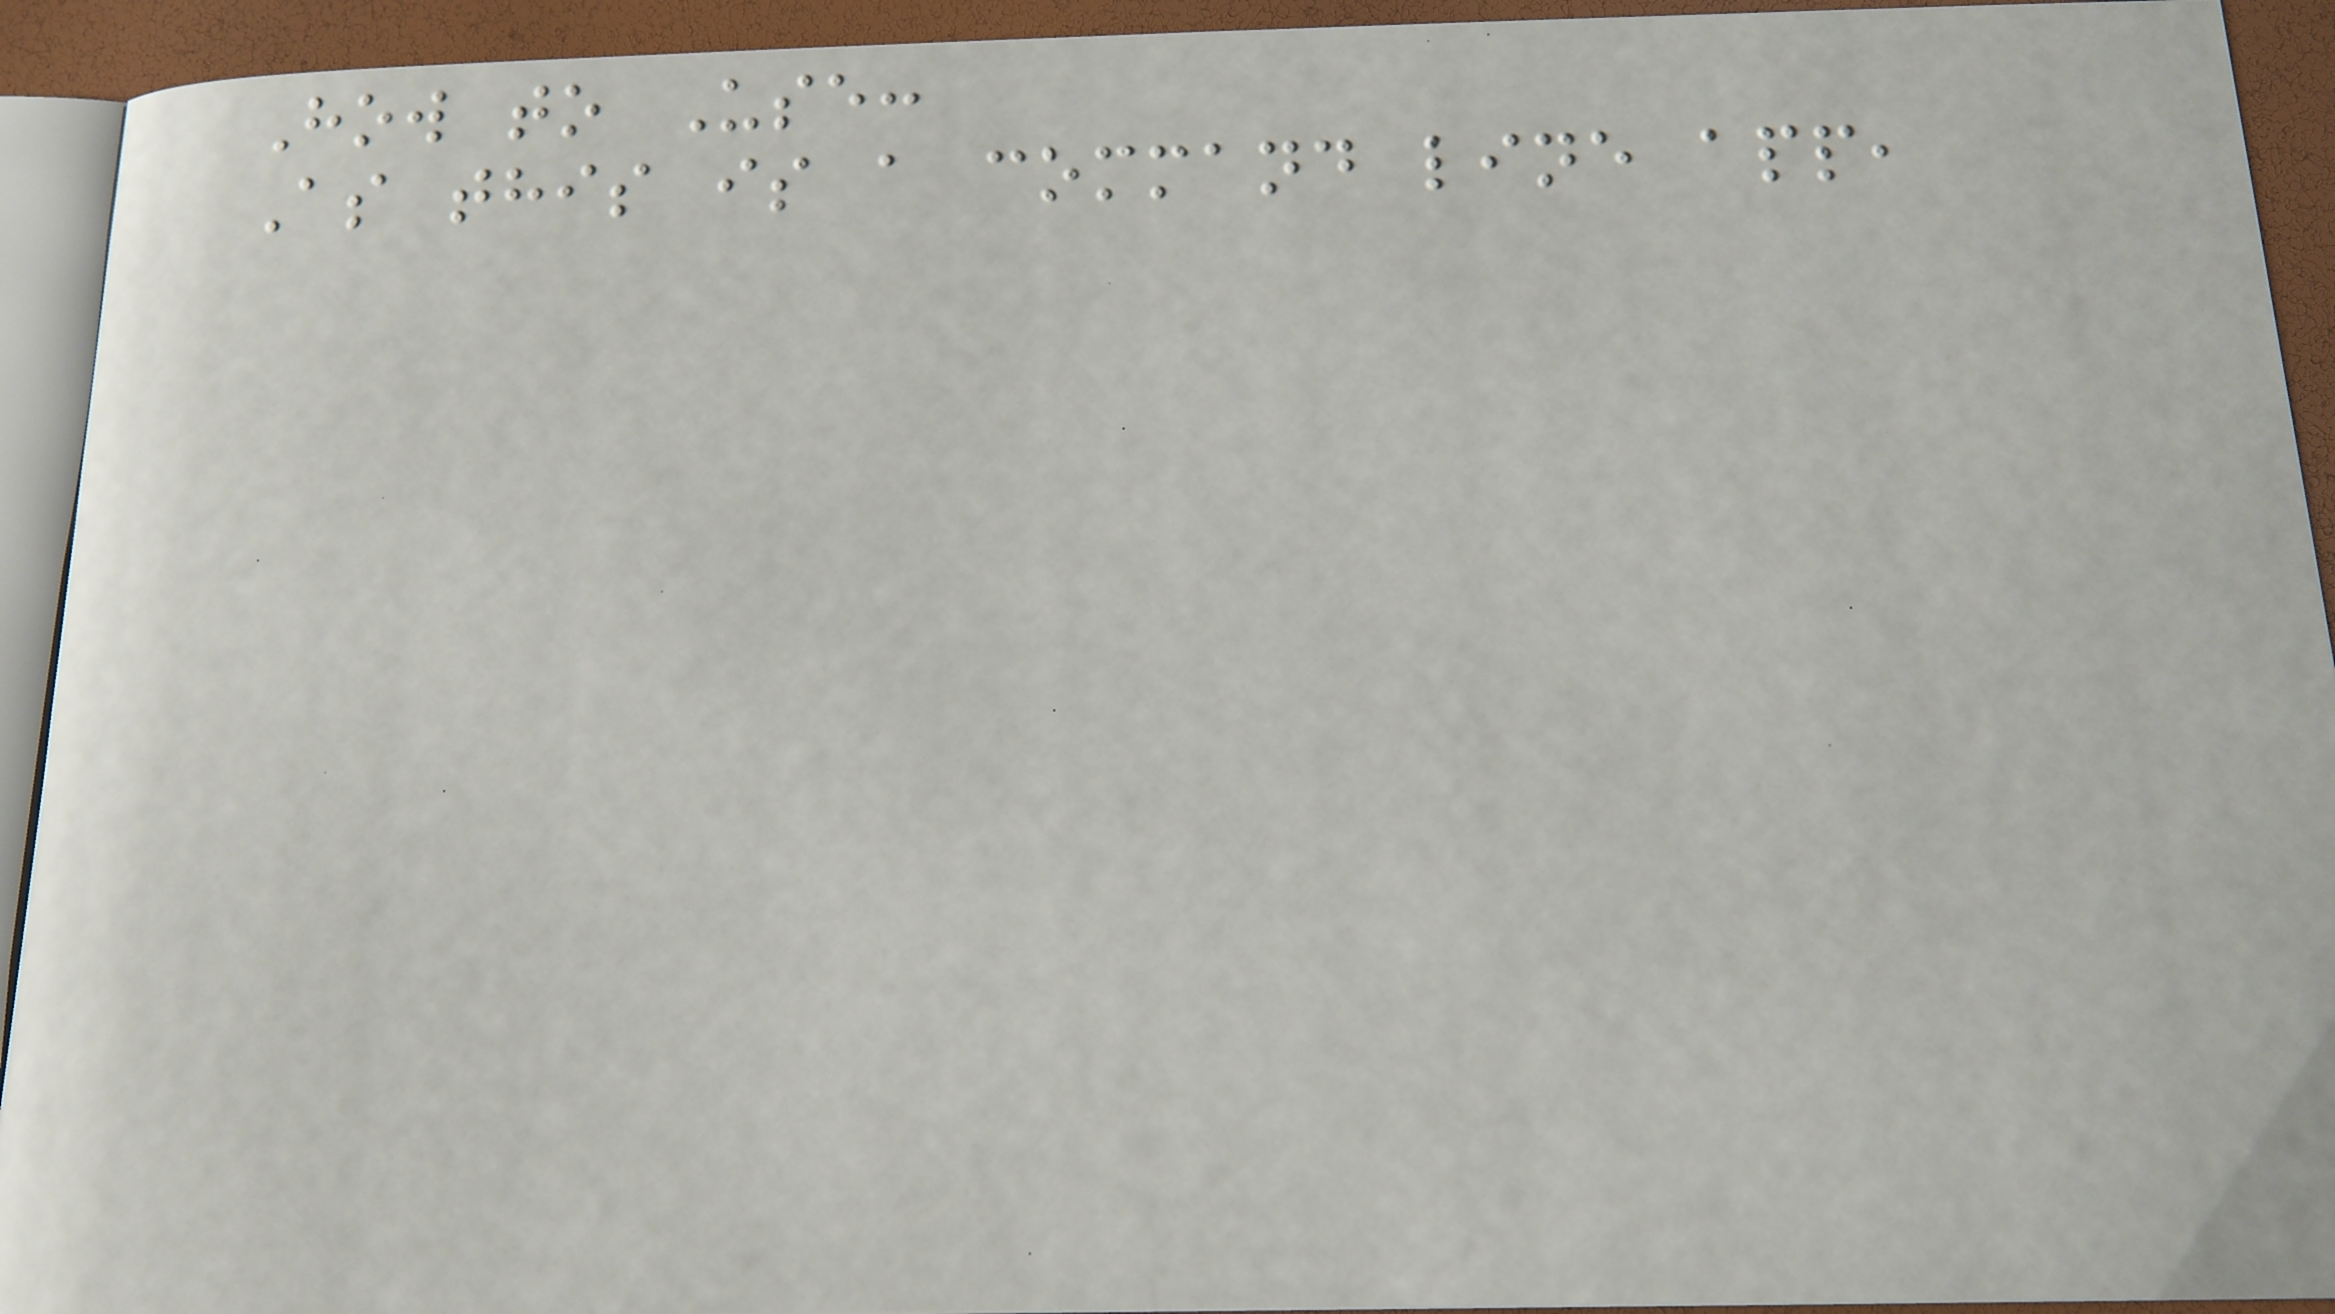How to Use:
As this is a command line app,
